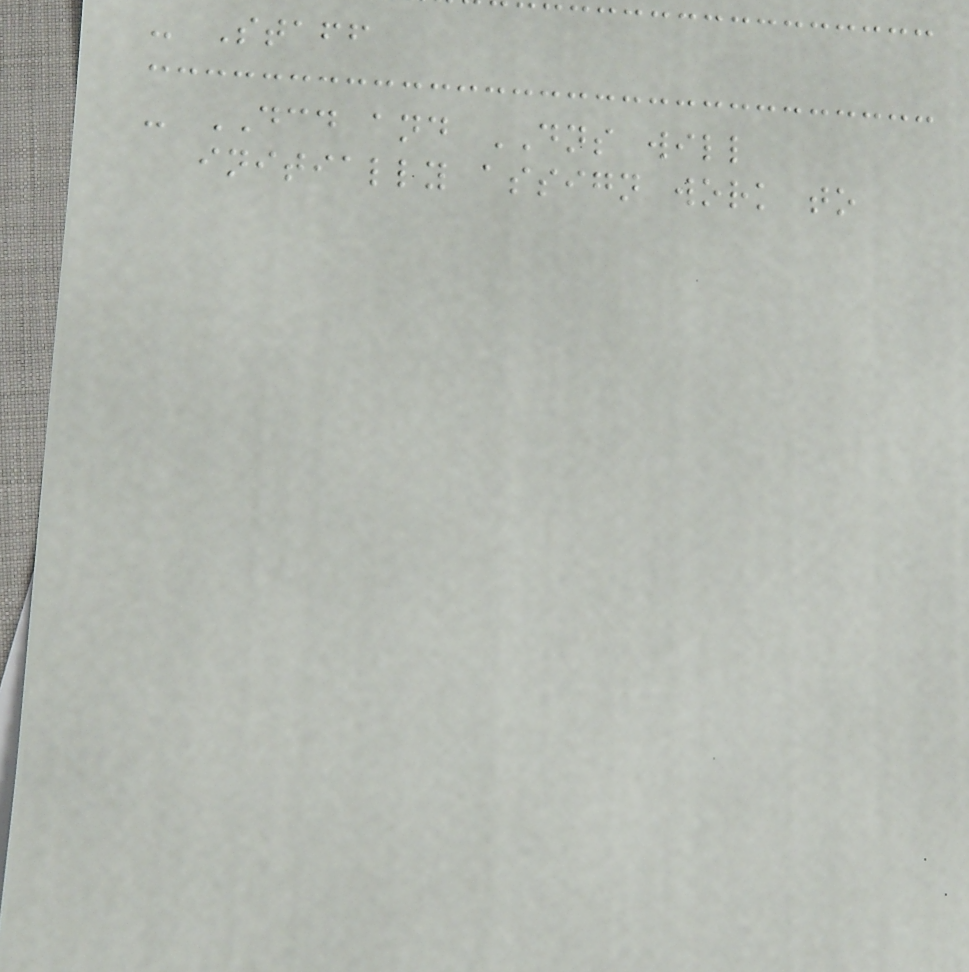- Staff
- DCD and DNS will
initially assign work to
